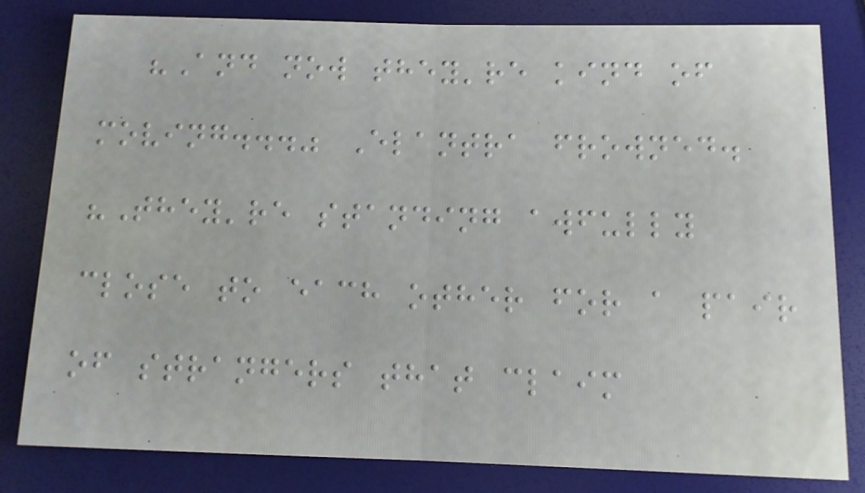"And now they're kind of
moving..." Elantra frowned.
"They're standing awfully
close to each other for a pair
of strangers that claim
